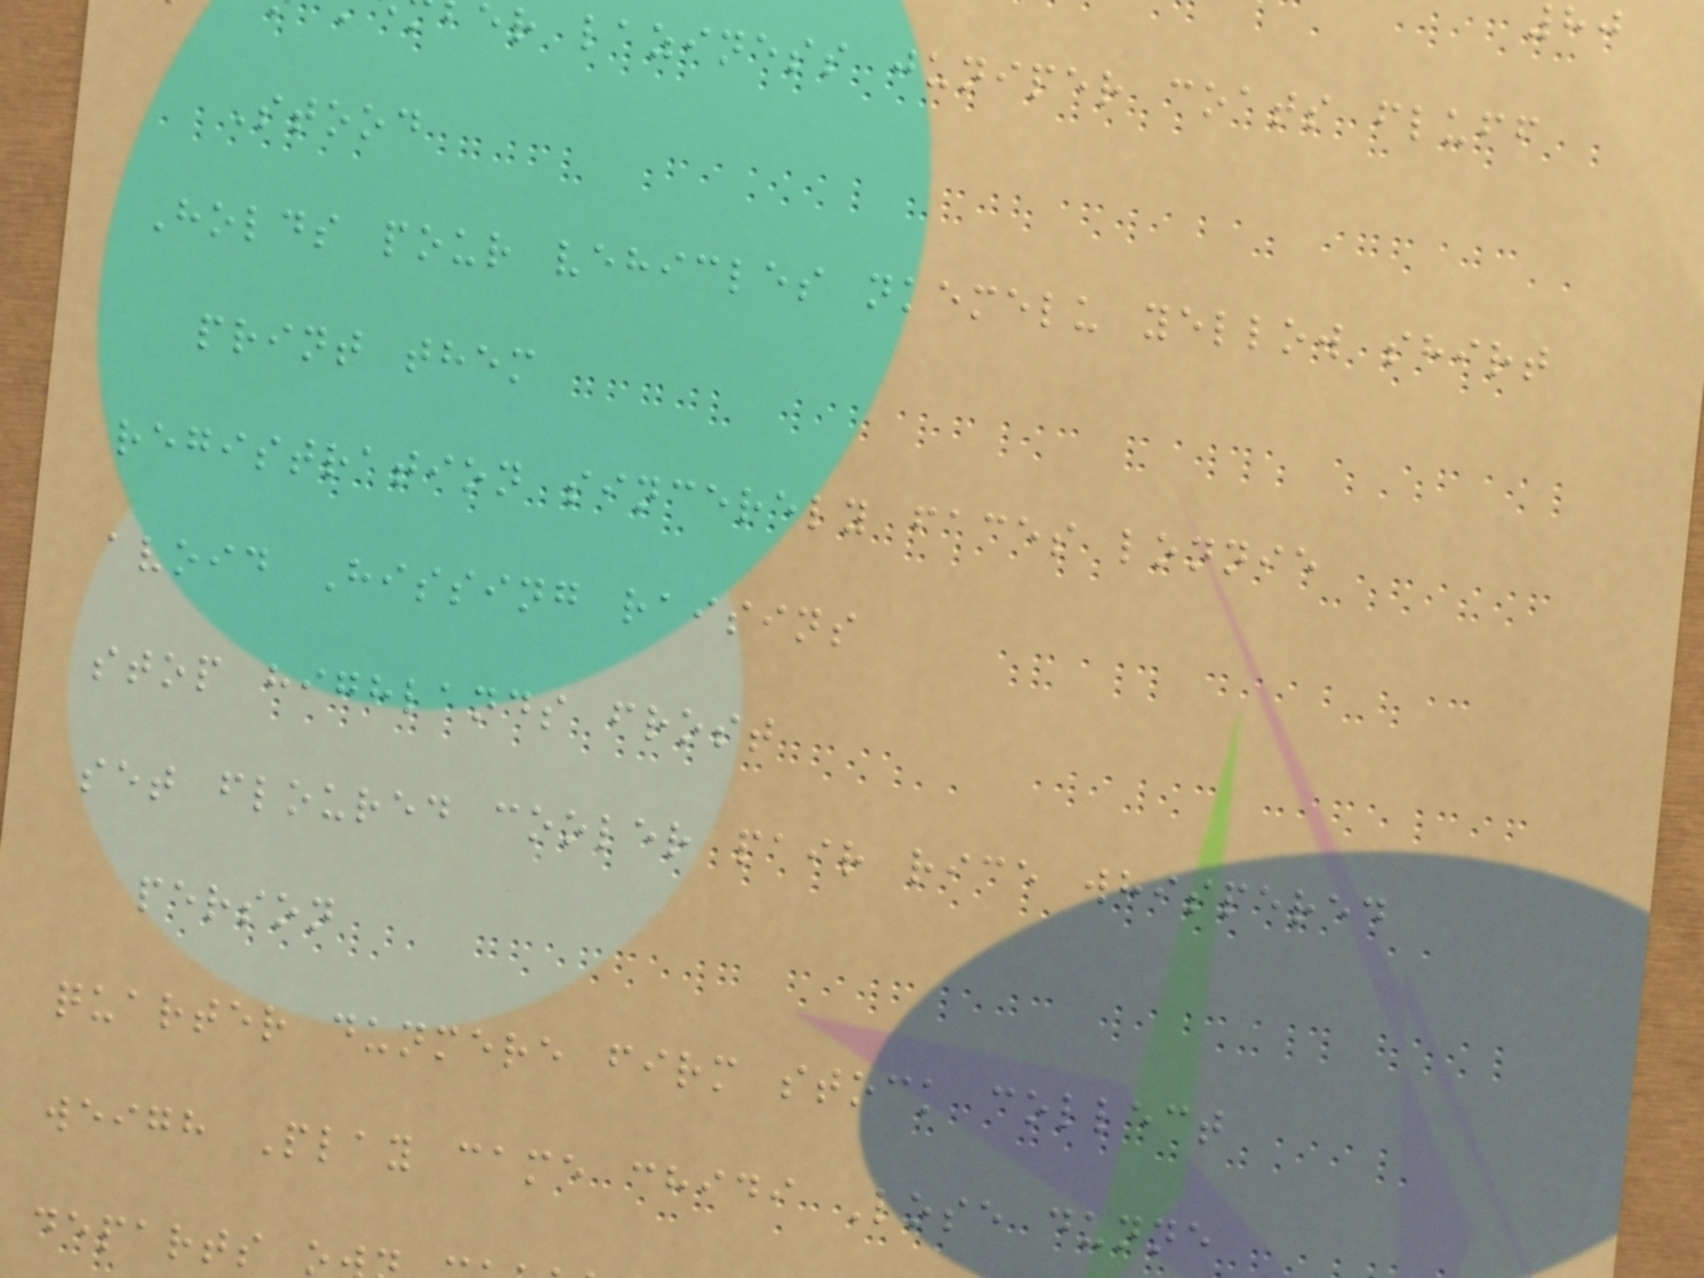80
er laziness juniper coats fluff
Stood
Holds pour vehicles nkemelu yellow shirt
print them
registration sincerely faces lonnie
avoid Hissing raisins
stop highlands frost
set floured cooler pair rice whispered
person
quarter dunmere firm stock collect
weigh Play came chidi Lose dunne
departs o
